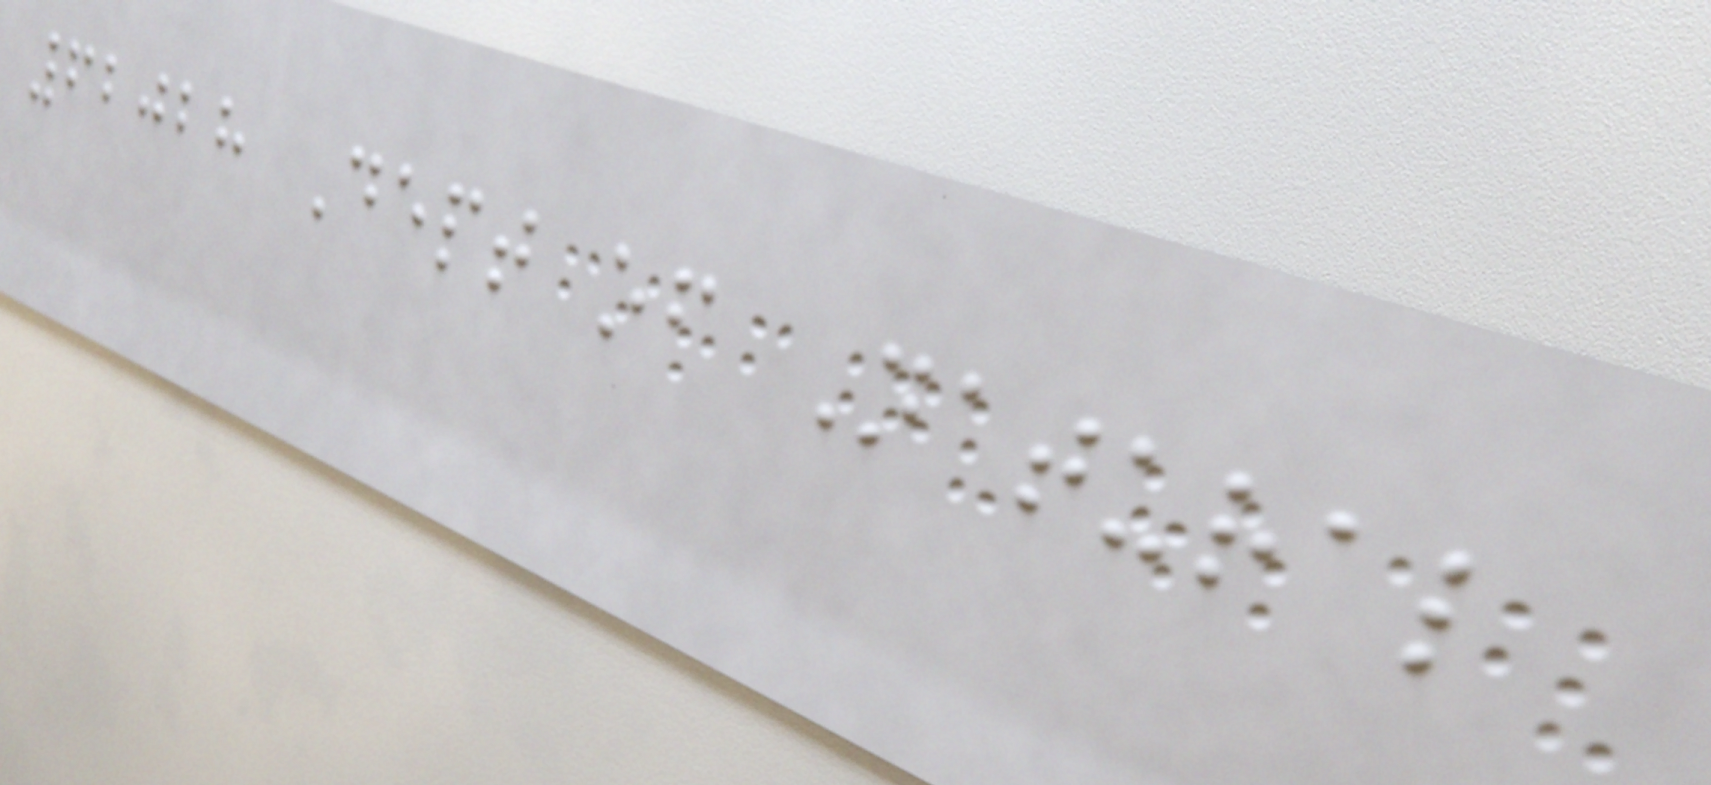62028 Dept of Natural
